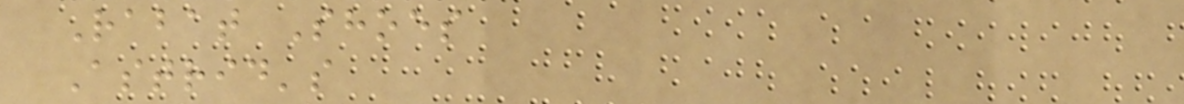Rabat Shoes
Astrid's
